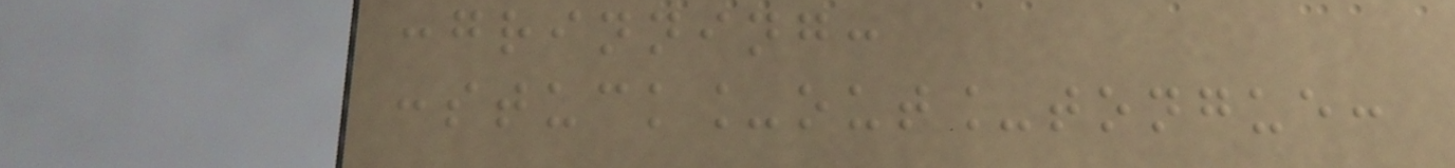:grinning:
:stuck_out_tongue:
